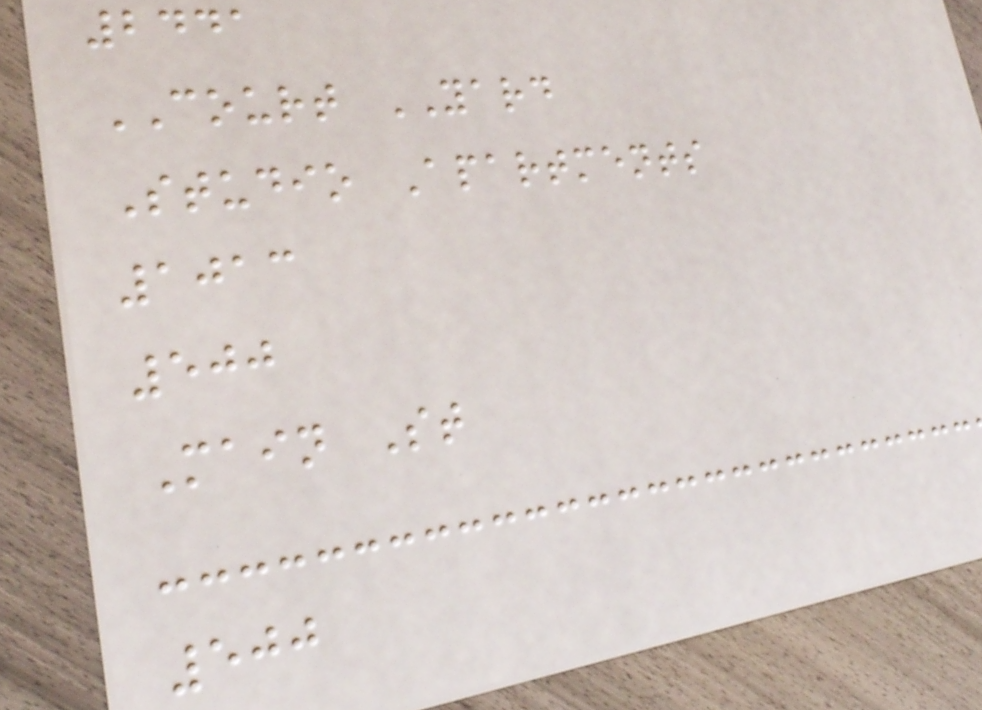2441
COURT YARD
Studio Apartments
1013
500
Main St
500
